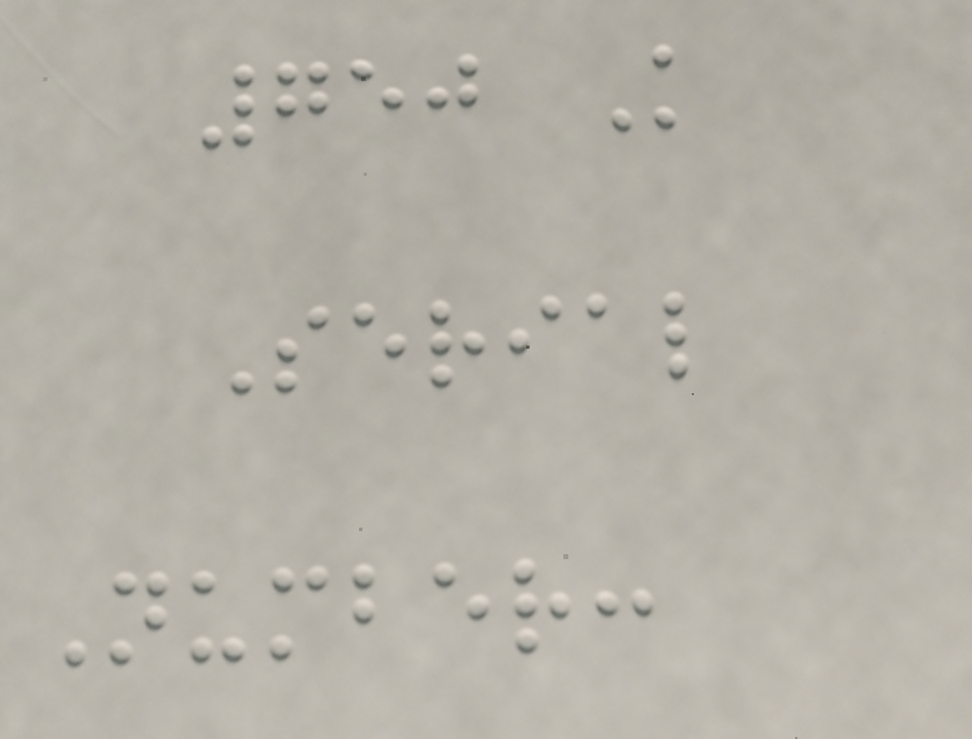750 K
Serial
Number:
